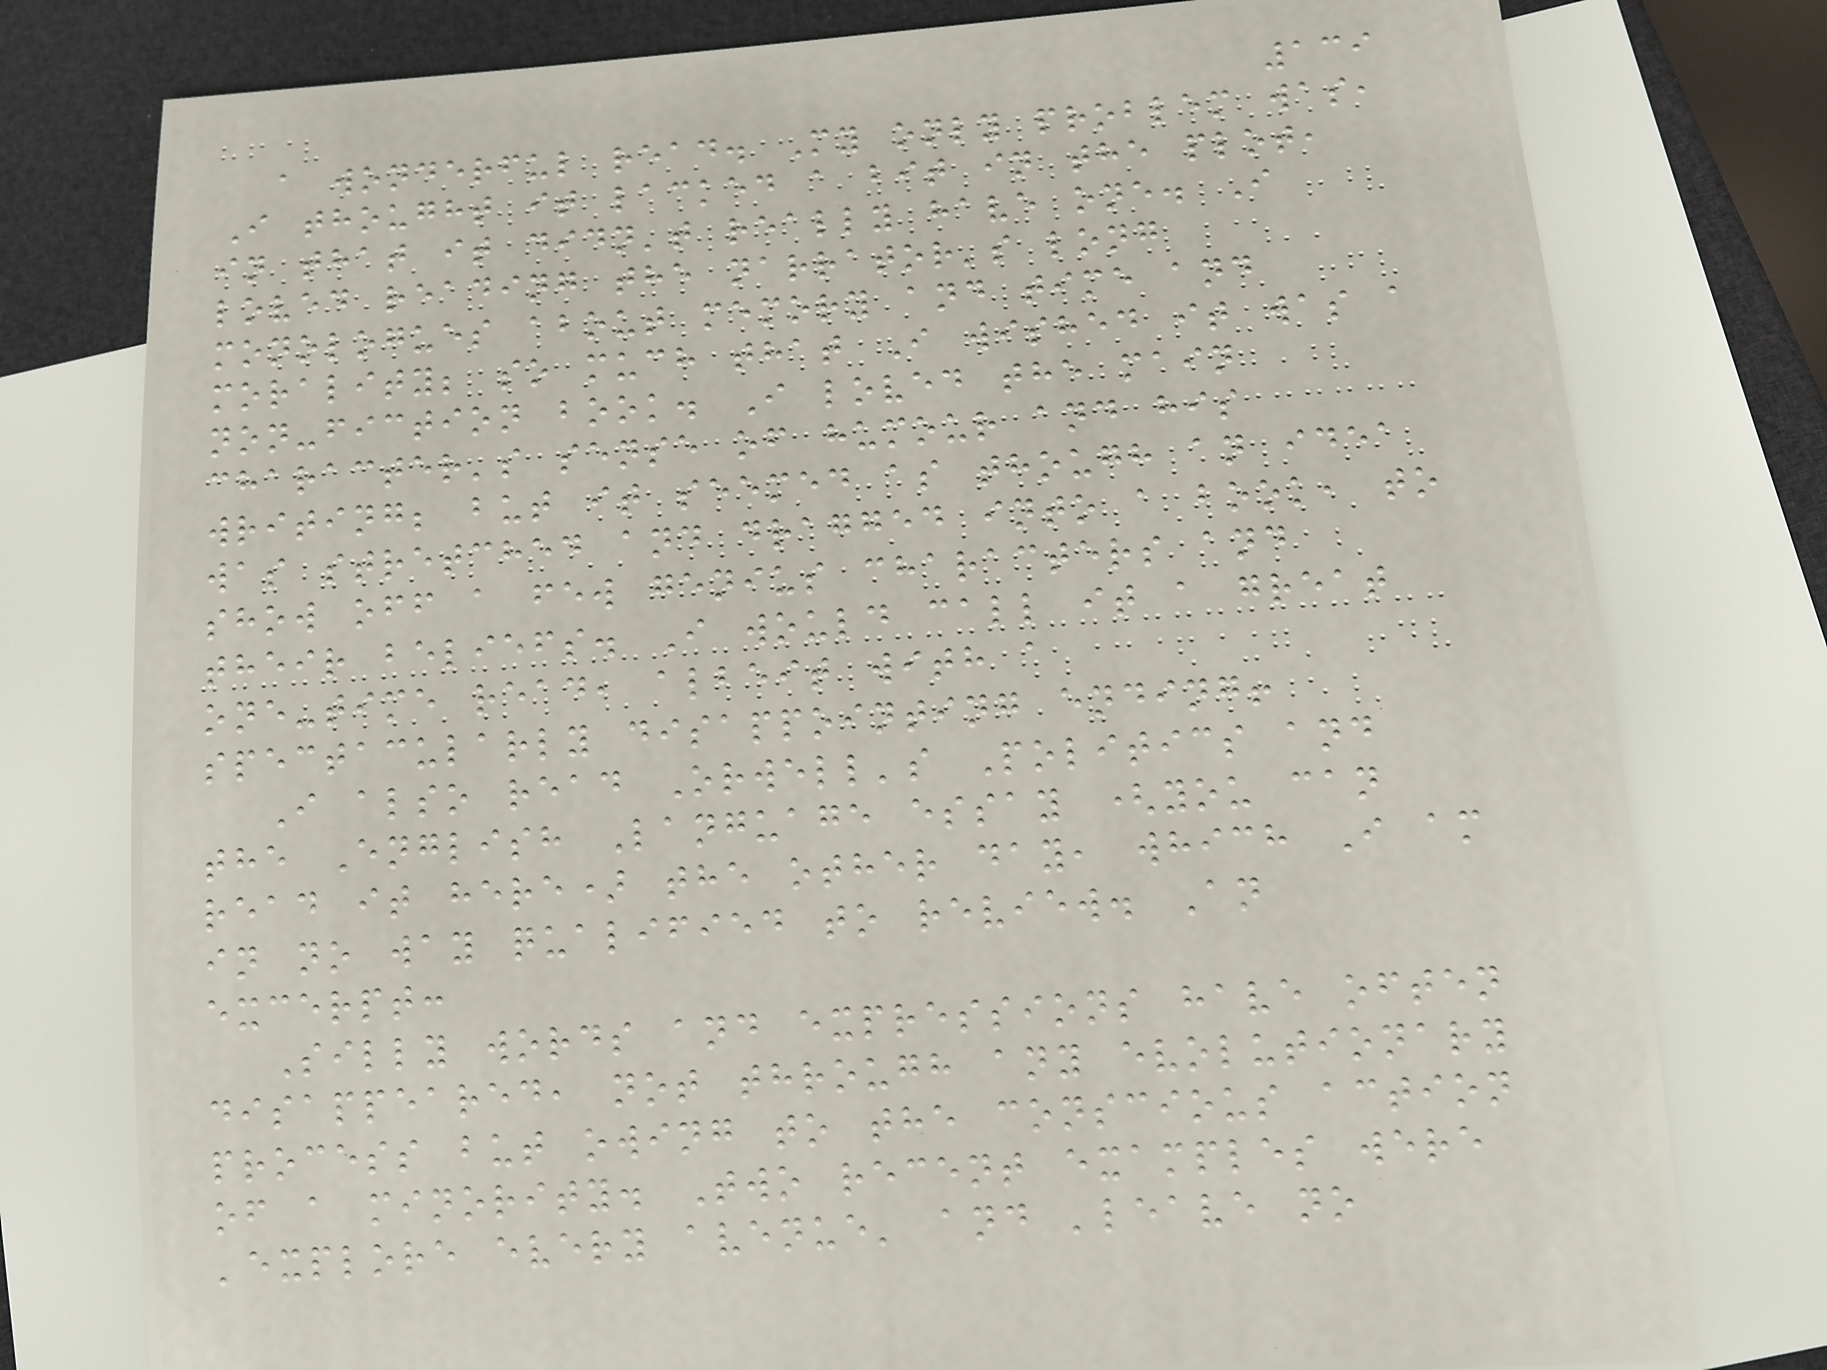139
a wonderful read. My only problem was,
I thought it lacked a bit in the plot,
in that it didn't really have one. I
loved reading the narrator's long
monologues about memory and time and
morality; so much that I wished it was a
non-fiction book. I loved the main
character's sense of humour and his
writing; but it seemed as though an idea
was stretched and dragged into a book, to
show off a few genius characters and
their beliefs. I would call it a great
one-time read, albeit with a
spectacularly disappointing ending!
I also read Orwell's Politics and
the English Language essay (you can
read it here) the other day, which I am
in no way qualified to review. An
excerpt:
Silly words and expressions have often
disappeared, not through any evolutionary
process but owing to the conscious action
of a minority. Two recent examples were
'explore every avenue' and 'leave no
